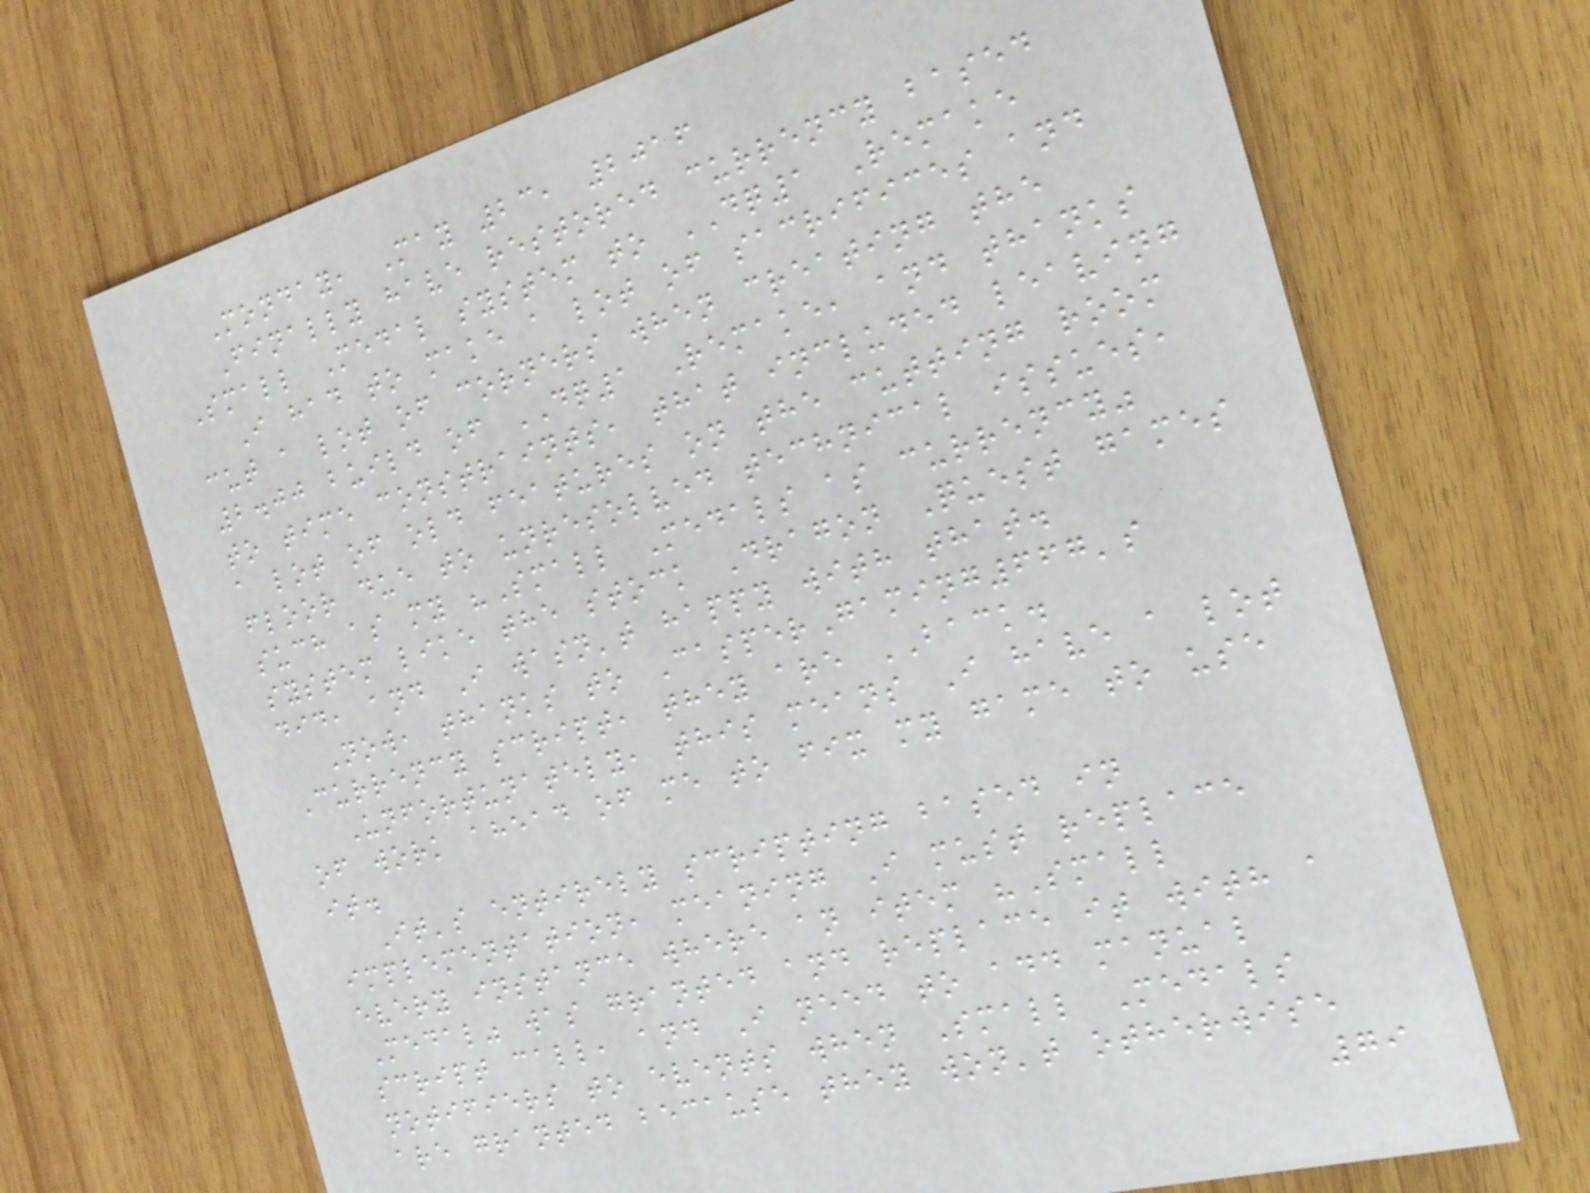Monday, May 23, 2016
Finally have restored currency based
Small Medal system to DQ1 Remake
I had to make a lot of sacrifices and
cut a lot of corners when creating the
2.00 build of DQ1 Remake, and thanks
to time constraints, that included leaving
a lot of old features on the cutting room
floor due to unresolved technical issues,
such as my "Small Medals as currency"
system like the stock Dragon Quest games
did, and I wasn't happy with that.
Now, thanks to CasperGaming667's
Currency script, they are BACK.
Unfortunately, this means I have a lot
of work ahead of me to fix my game to use
it.
It's entirely scripting based in
implementation, meaning I must replace
every instance where an item "Small
Medal" was granted and replace it with a
script call, and I need to add manual
notifiers to events when Small Medals
are granted because they won't otherwise
79
